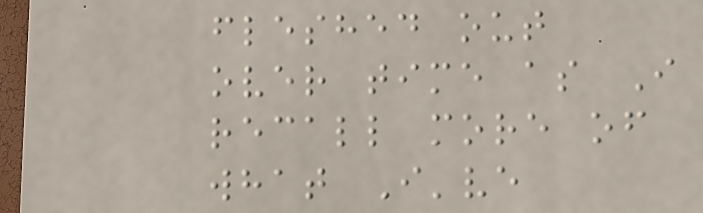fleshed out
over time as I
recall more of
what I've
